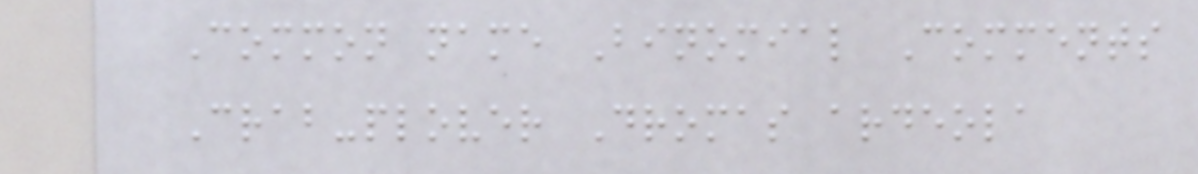Common name Binomial Comments
Crab-plover Dromas ardeola
